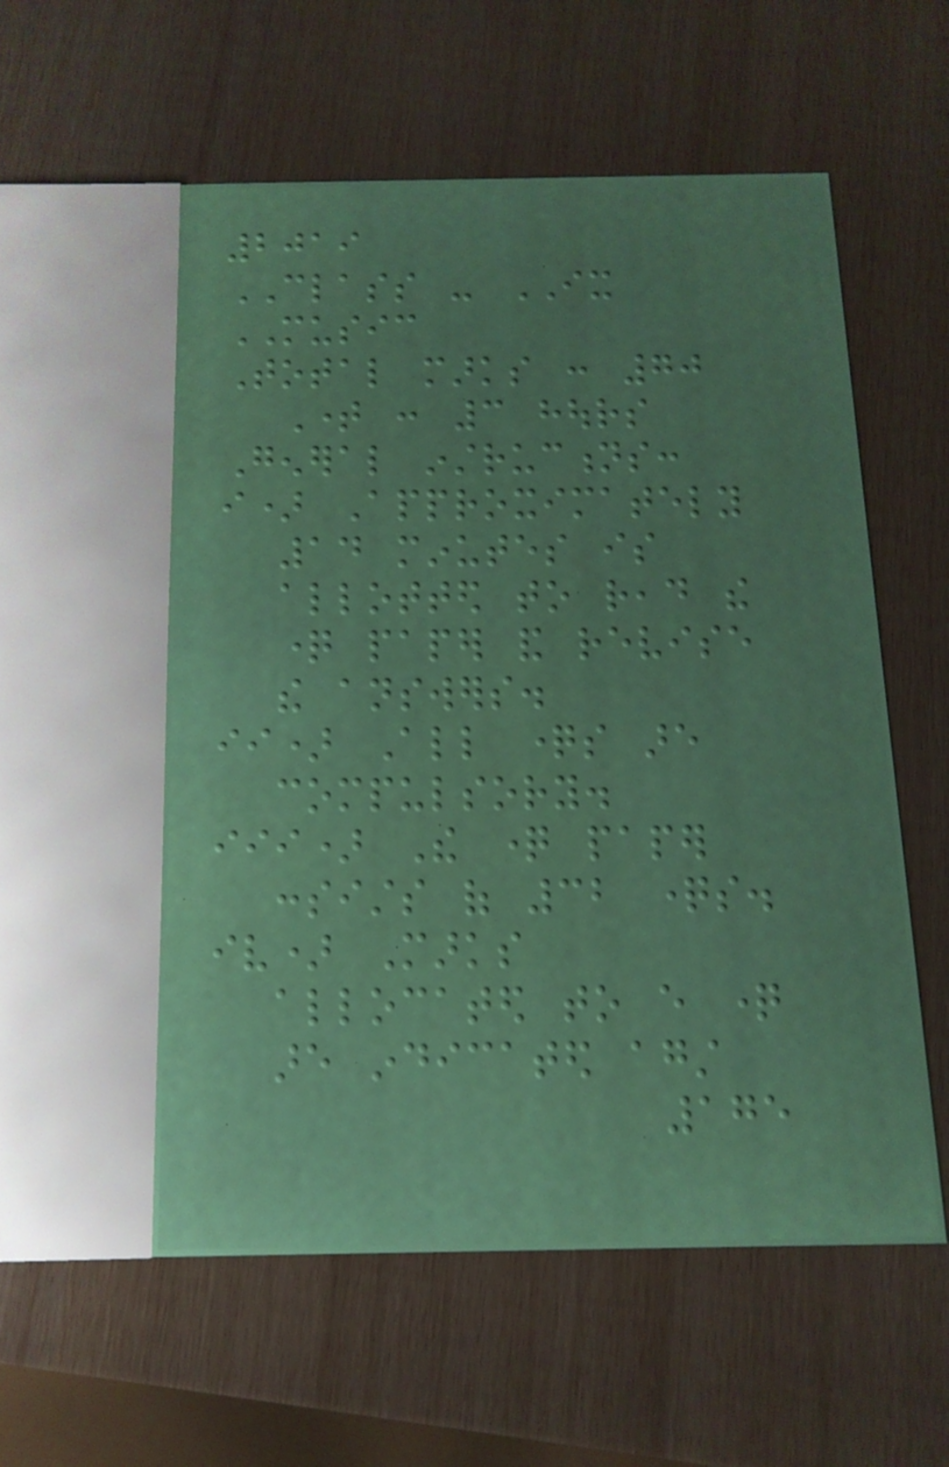2019
CLASS - IX
MUSIC
Total marks : 70
Time : 3 hours
General instructions:
i) Approximately
14 minutes is
allotted to read the
question paper and revise
the answers.
ii) All questions are
compulsory.
iii) The question paper
consists of 32 questions.
iv) Marks
allocated to every question
are indicated against
175
